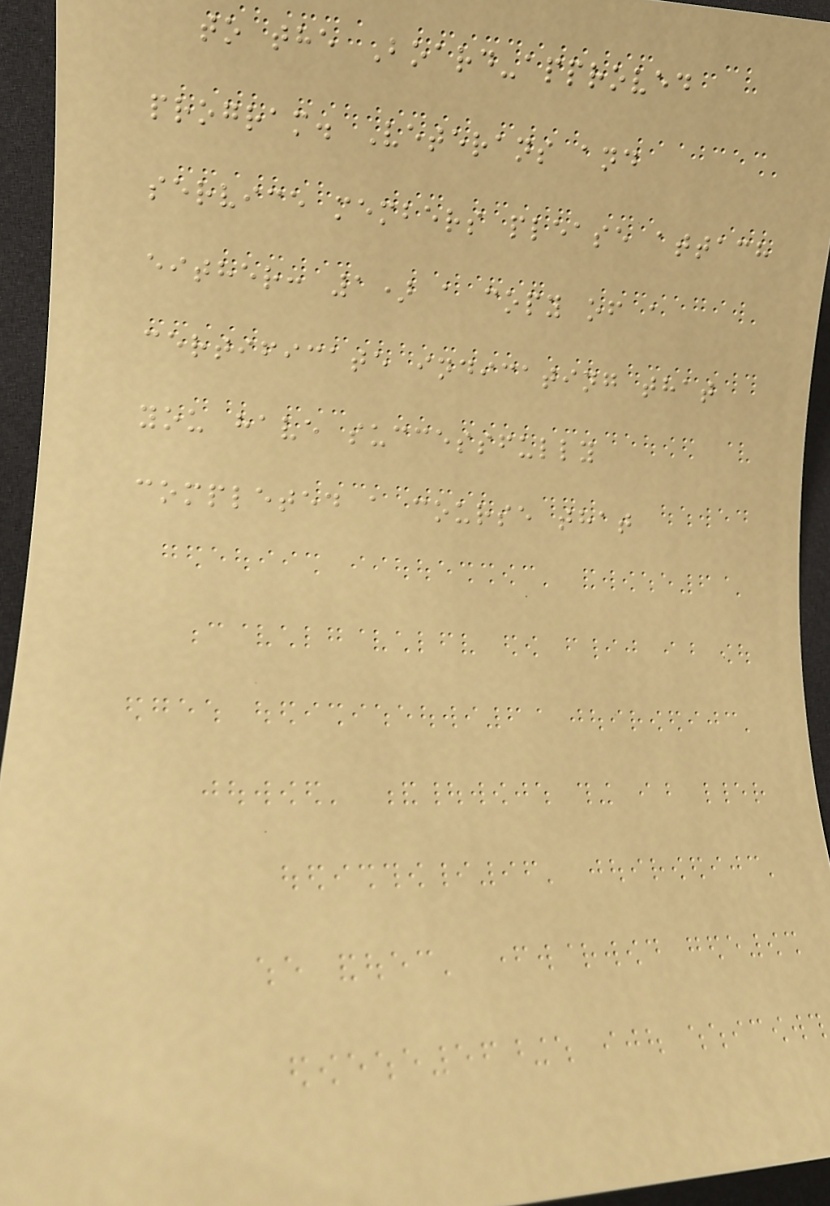to the Board-approved
program. Veterans and
service members please attach
either: 1) a copy of a
certificate indicating that
you have successfully
completed a course that
